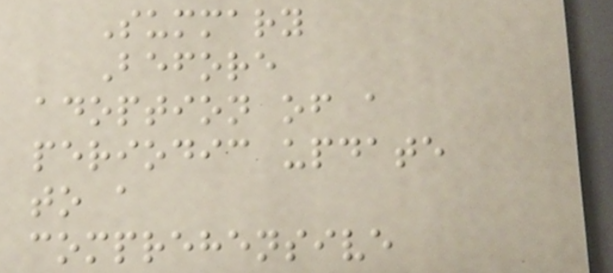Summary
Before
adoption of a
periodic update
to a
comprehensive
